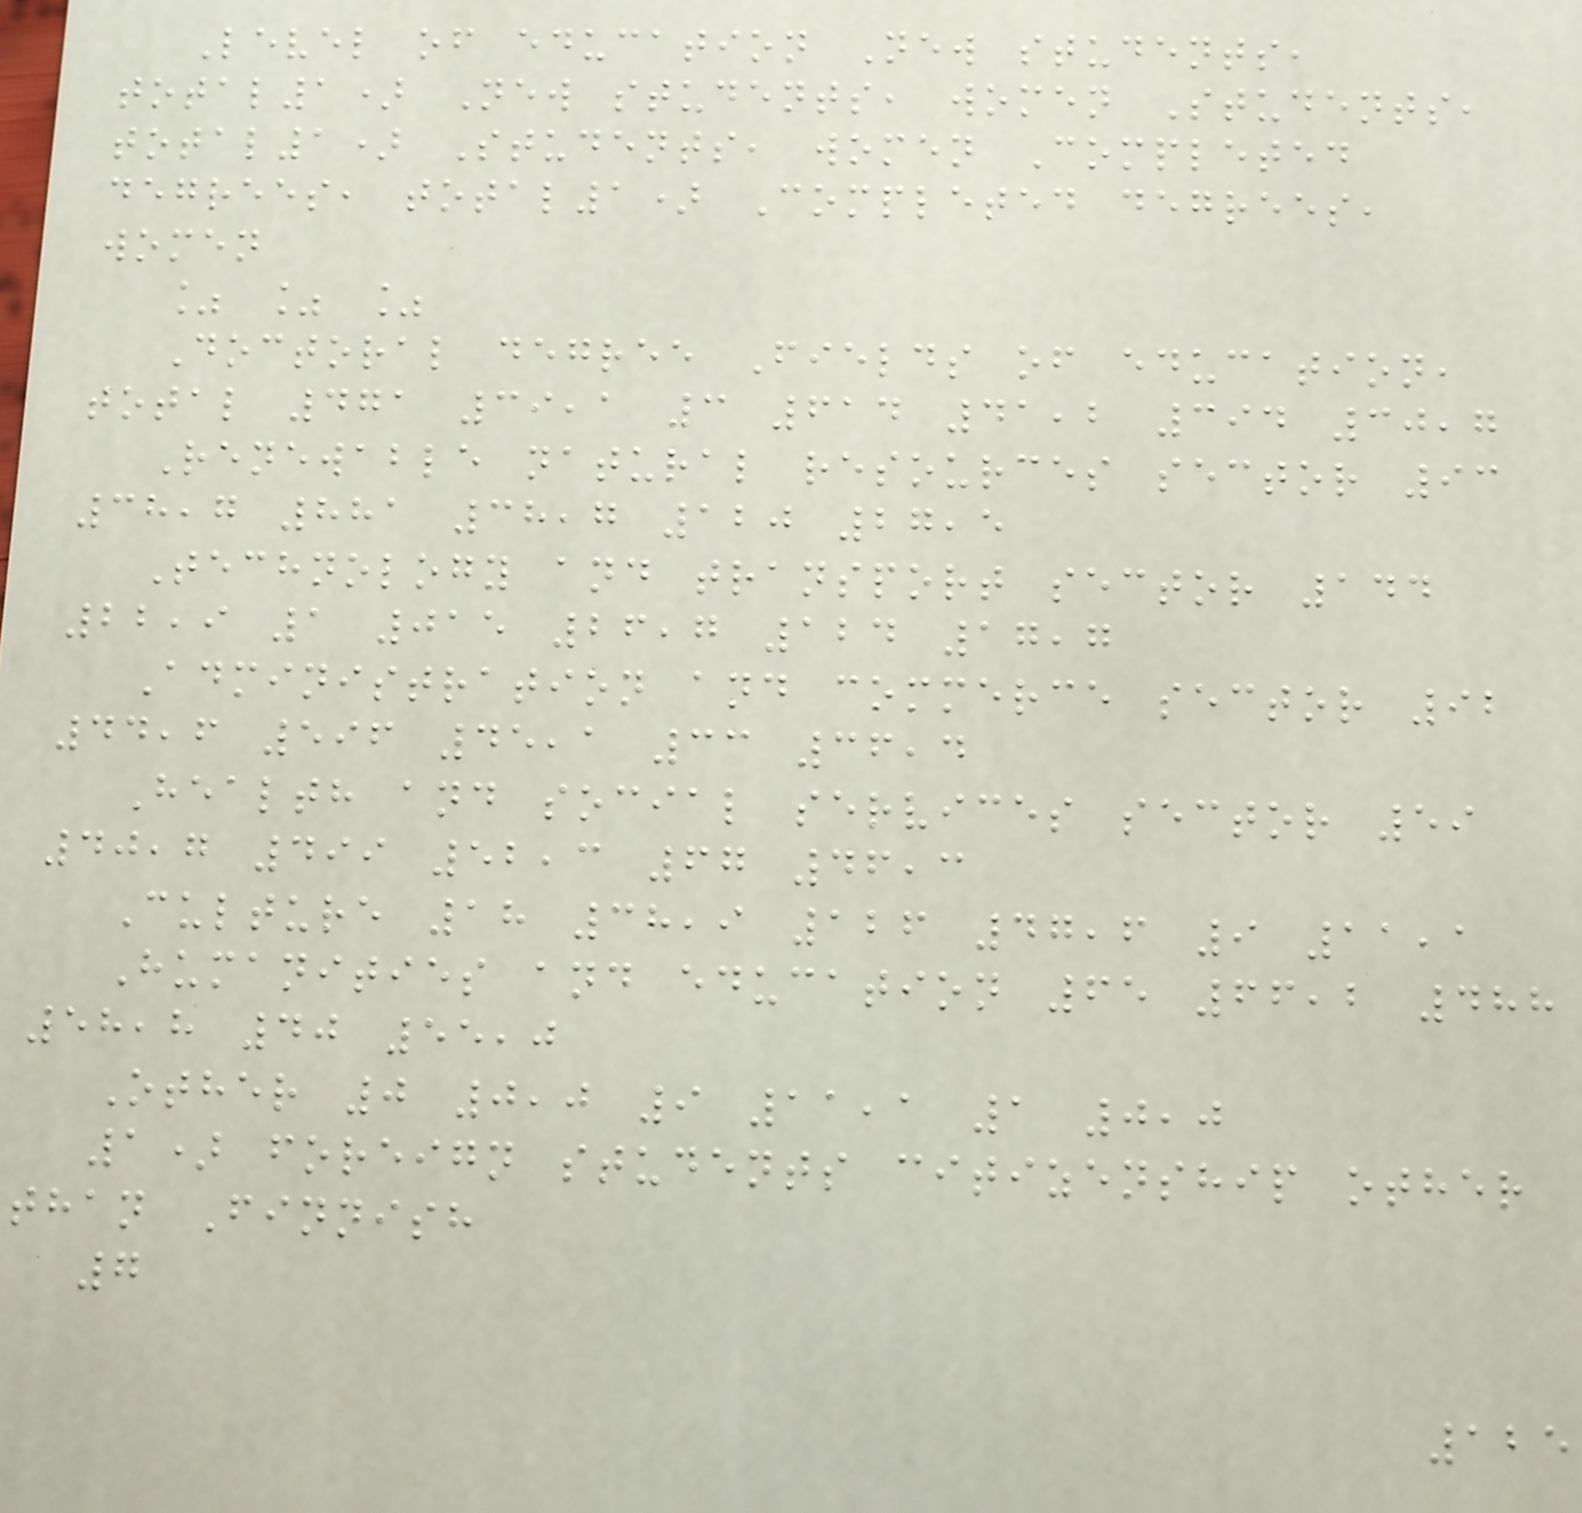Level of education New students,
total1) New students, women Students,
total1) Students, women Completed
degrees, total1) Completed degrees,
women
% % %
Doctoral degree Fields of education,
total 471 39,1 3 614 41,2 394 30,7
Renewable natural resources sector 93
38,7 881 38,7 120 27,5
Technology and transport sector 144
22,9 1 015 26,7 124 17,7
Administration and commerce sector 92
44,6 596 45,1 33 36,4
Health and social services sector 59
40,7 499 52,3 67 46,3
Culture 18 38,9 126 47,6 9 11,1
Humanities and education 65 66,2 488
58,8 40 55,0
Other 0 0,0 9 11,1 1 0,0
1) foreign students citizenship other
than Finnish
7
125
